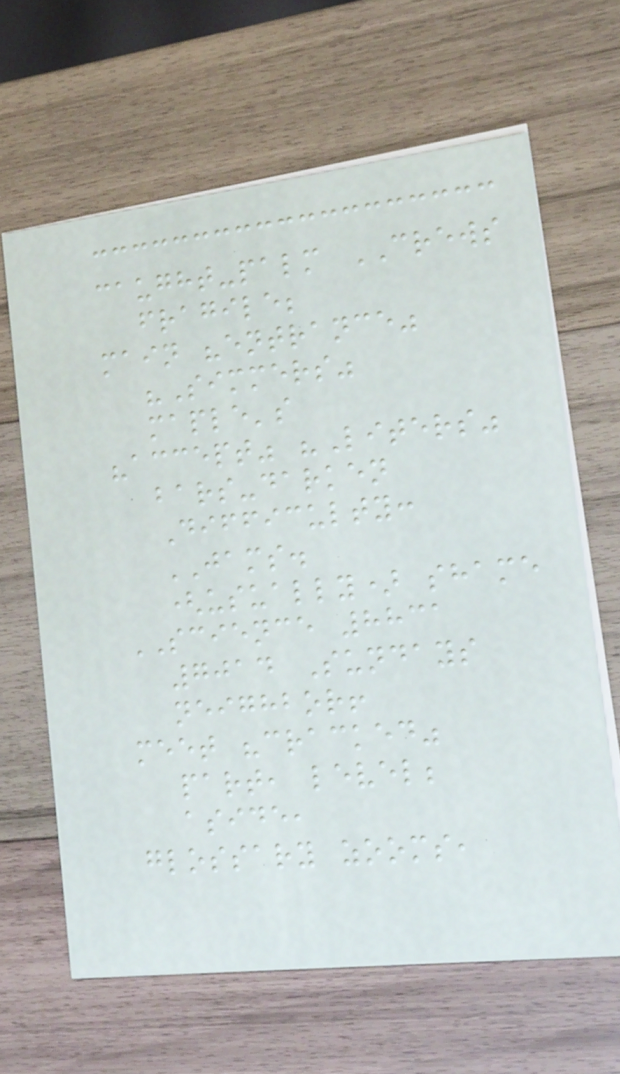caught-palm CREWS
fragile;
main "entrance"
"Simmers"
maple's
"accept" "Liters"
bars-darken
Difficulty:
JAMS.
(usually) shame
SCIENCE 8831
7014 Sundays
neighbor!
meet "cracked"
part, level;
aside,
glossary zooms,
